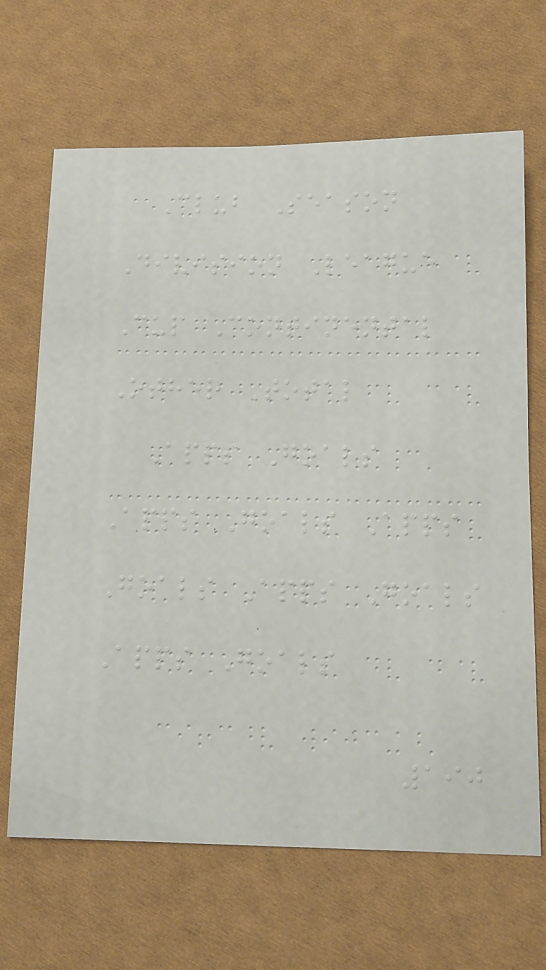Club Season
Division League
Cup Continental
Other Total
Apps Goals
Apps Goals Apps
Goals Apps Goals
Apps Goals
190
